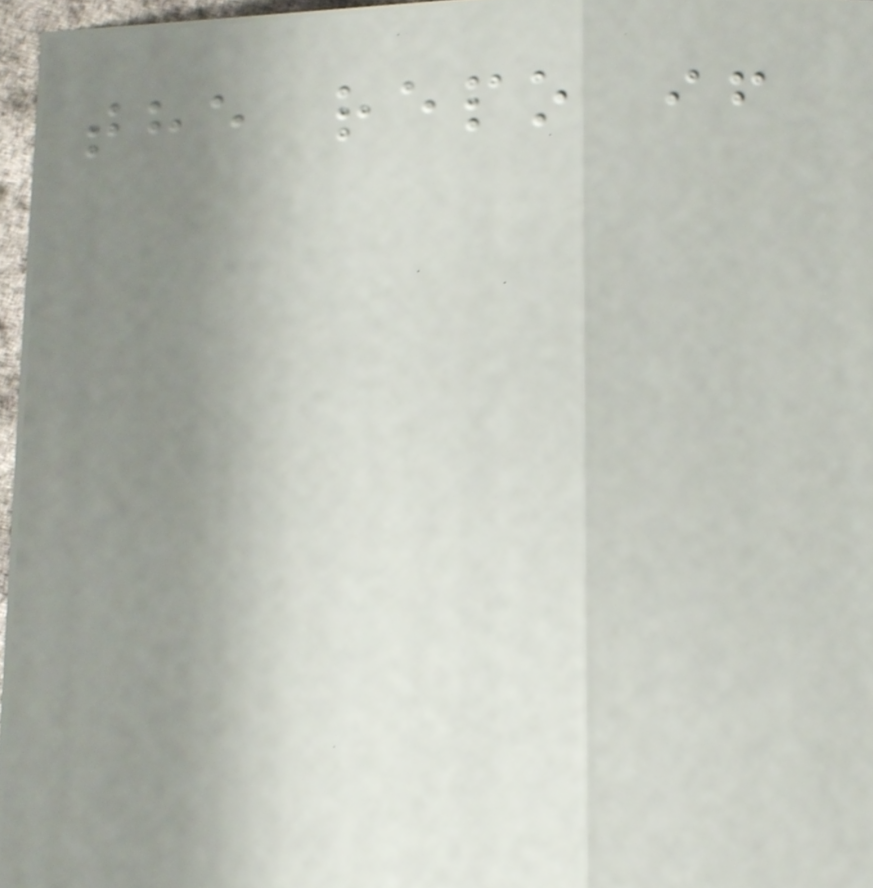the repo if
